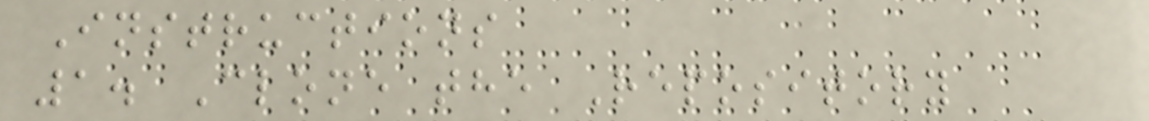Instructions
1. Clone the Repository
